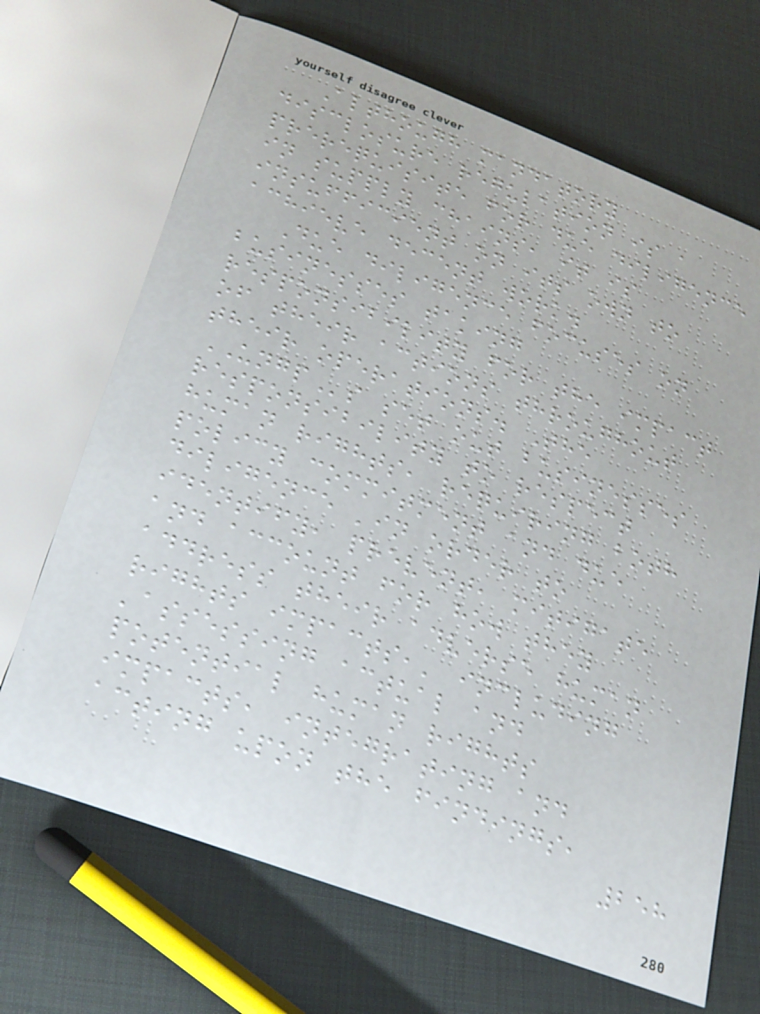Although mandatory
disclosure regulation is a
prerequisite for due diligence
in supply chains, it is
insufficient on its own to
achieve decent work.
Due diligence focuses on
businesses taking
responsibility for the impact
of their actions throughout
their operations. The
UNGPs set out businesses
responsibility to respect
human rights, requiring both
policy commitment and due
diligence 'in order to
identify, prevent, mitigate
and account for how they
address their adverse human
rights impacts,' including
'assessing actual and
potential human rights
impacts, integrating and
acting upon the findings,
258
